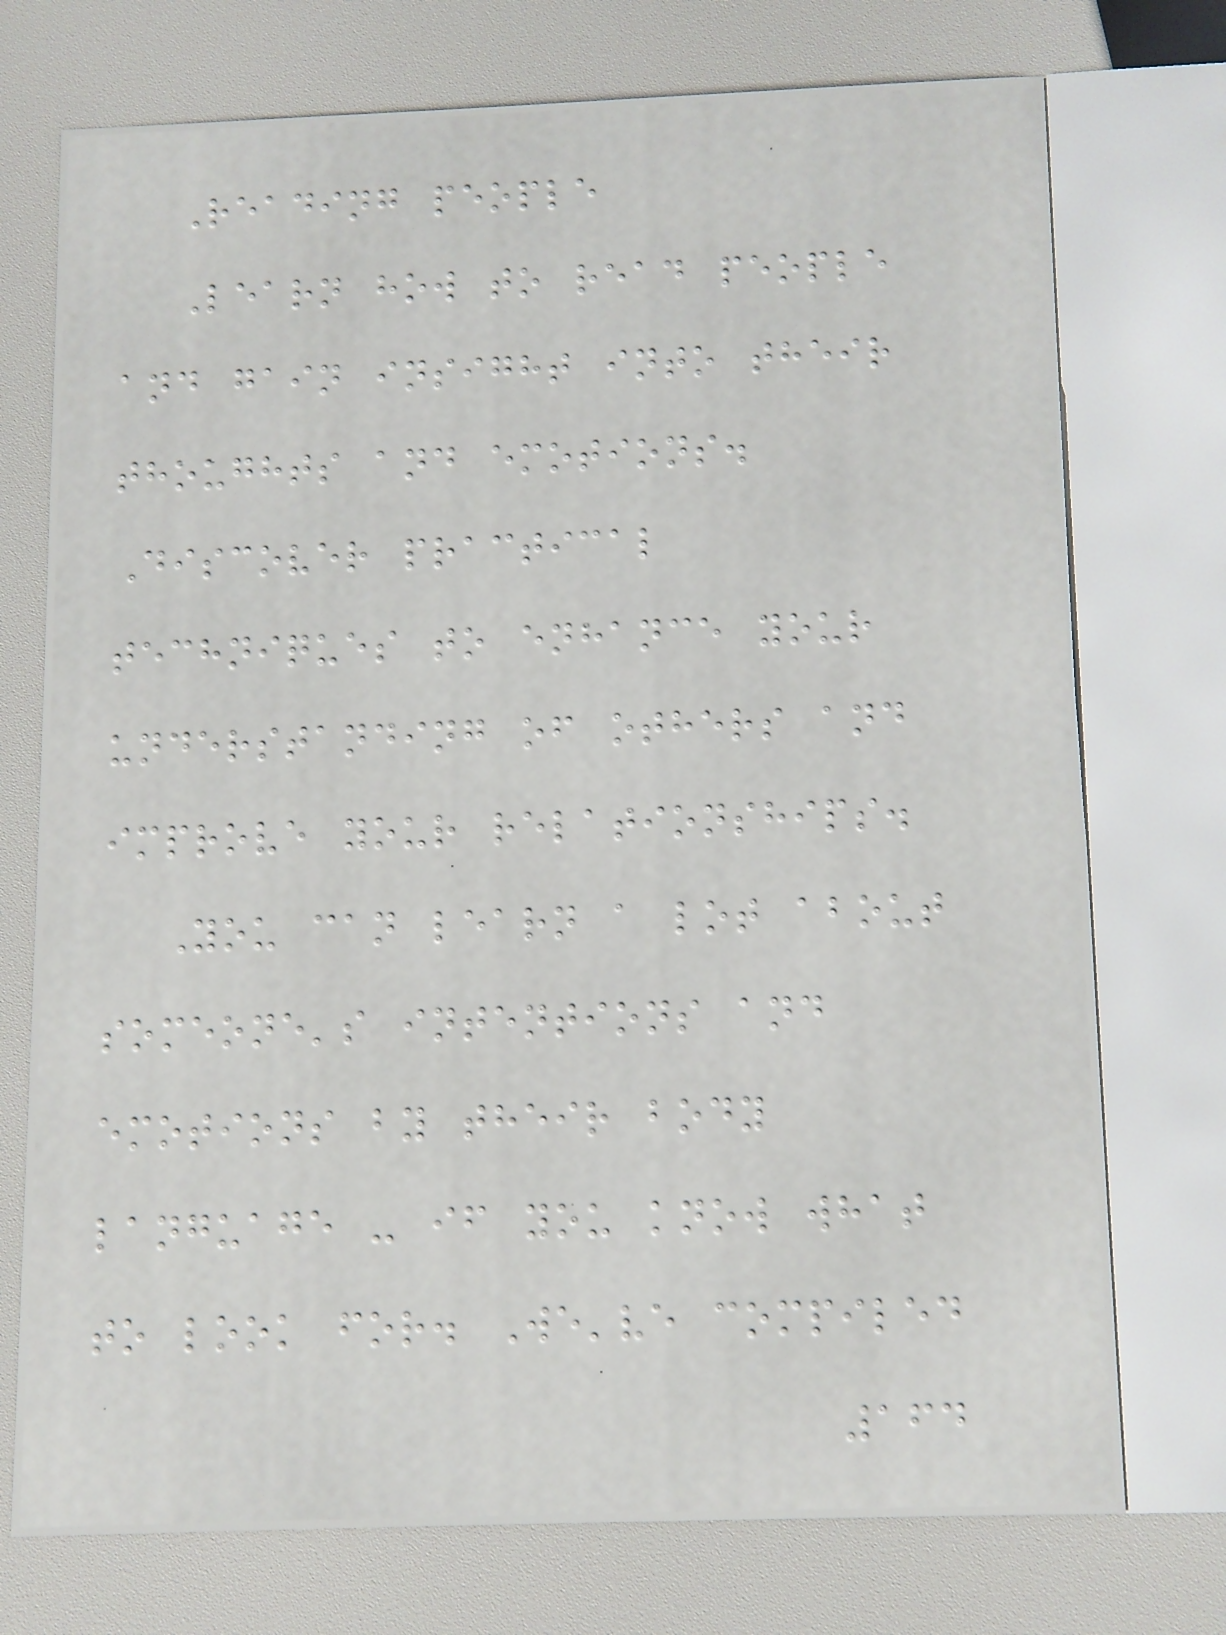Reading people
Learn how to read people
and gain insight into their
thoughts and emotions.
Discover practical
techniques to enhance your
understanding of others and
improve your relationships.
You can learn a lot about
someone's intentions and
emotions by their body
language - if you know what
to look for. We've compiled
164
